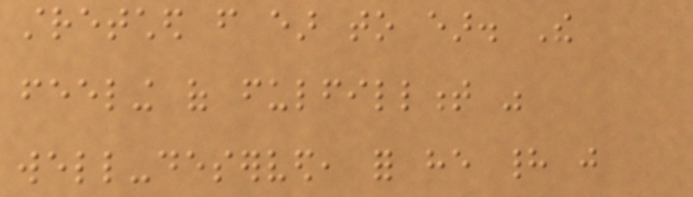stretched from ear to ear. The
feeling of fulfillment was
well-deserved, for he had just
